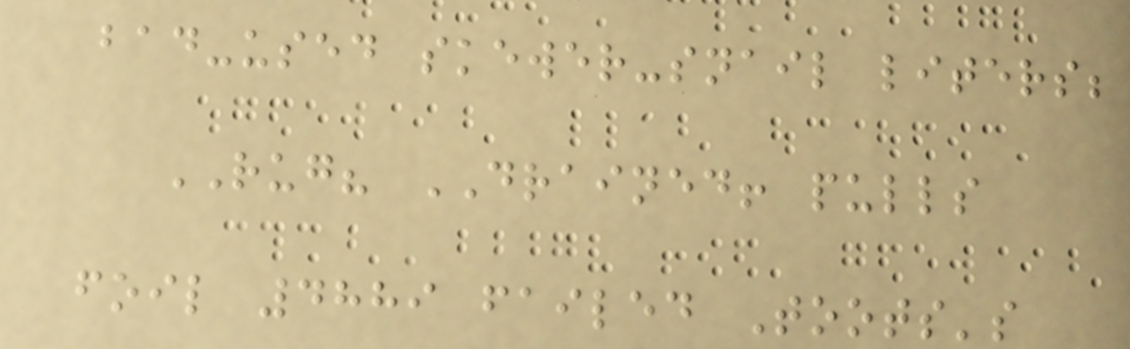bad-used skewer-snail liters;
RUG? DRAINED! pulls
foil 4889 failed Toots's
